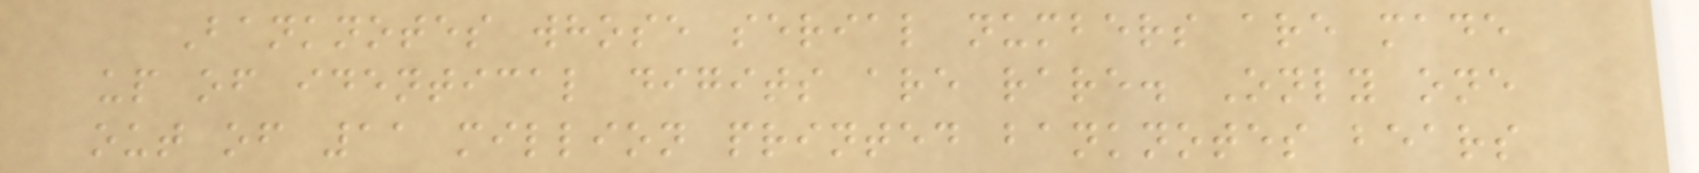Banknotes whose serial numbers are made
up of identical digits are rare. Only one
out of 11 million printed banknotes bears
